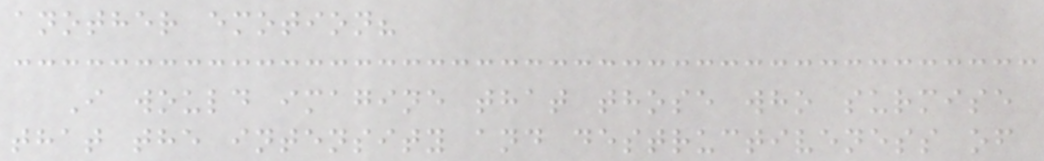another emotion?
I would imagine that those who surmise
that the intensity and destructiveness of
